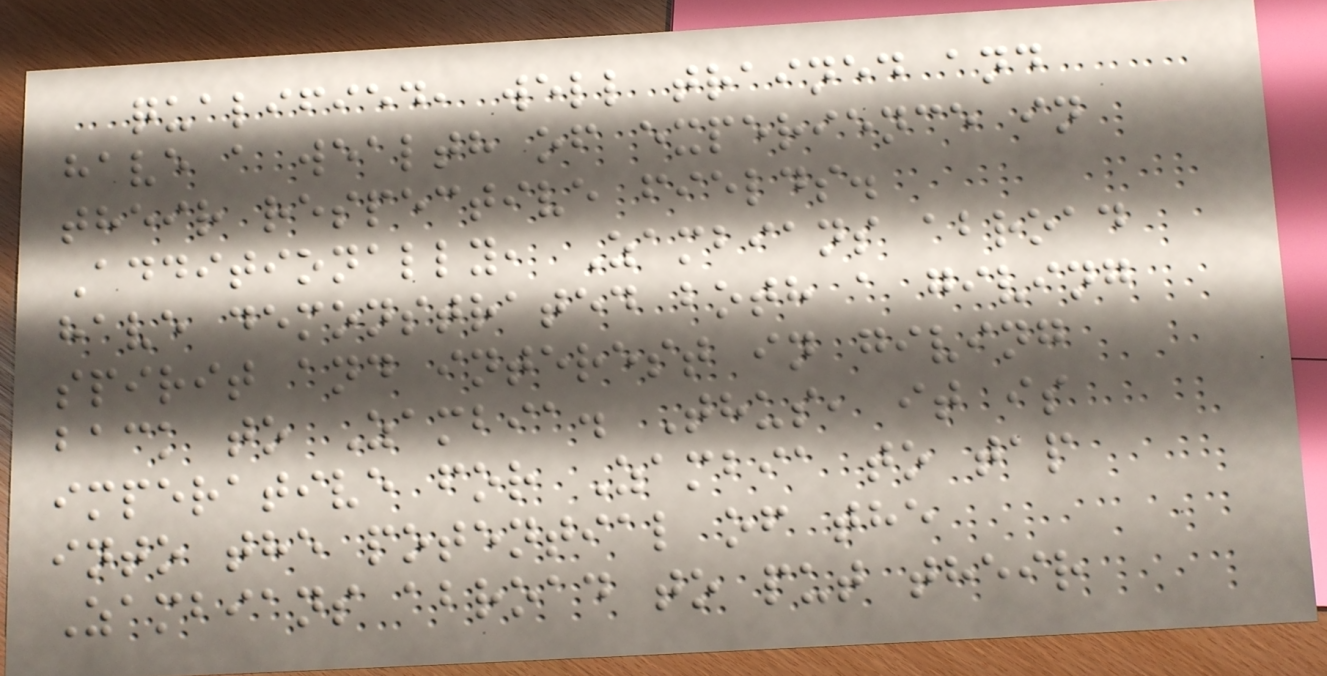qualified, well trained and
have a wealth of experience in
their respective fields.
Additionally, Zambians abroad
have demonstrated both a giving
spirit and interest in giving
back to Zambia. Thus, it is
imperative for Zambia to tap
into the potential of the
Zambians abroad to put their
